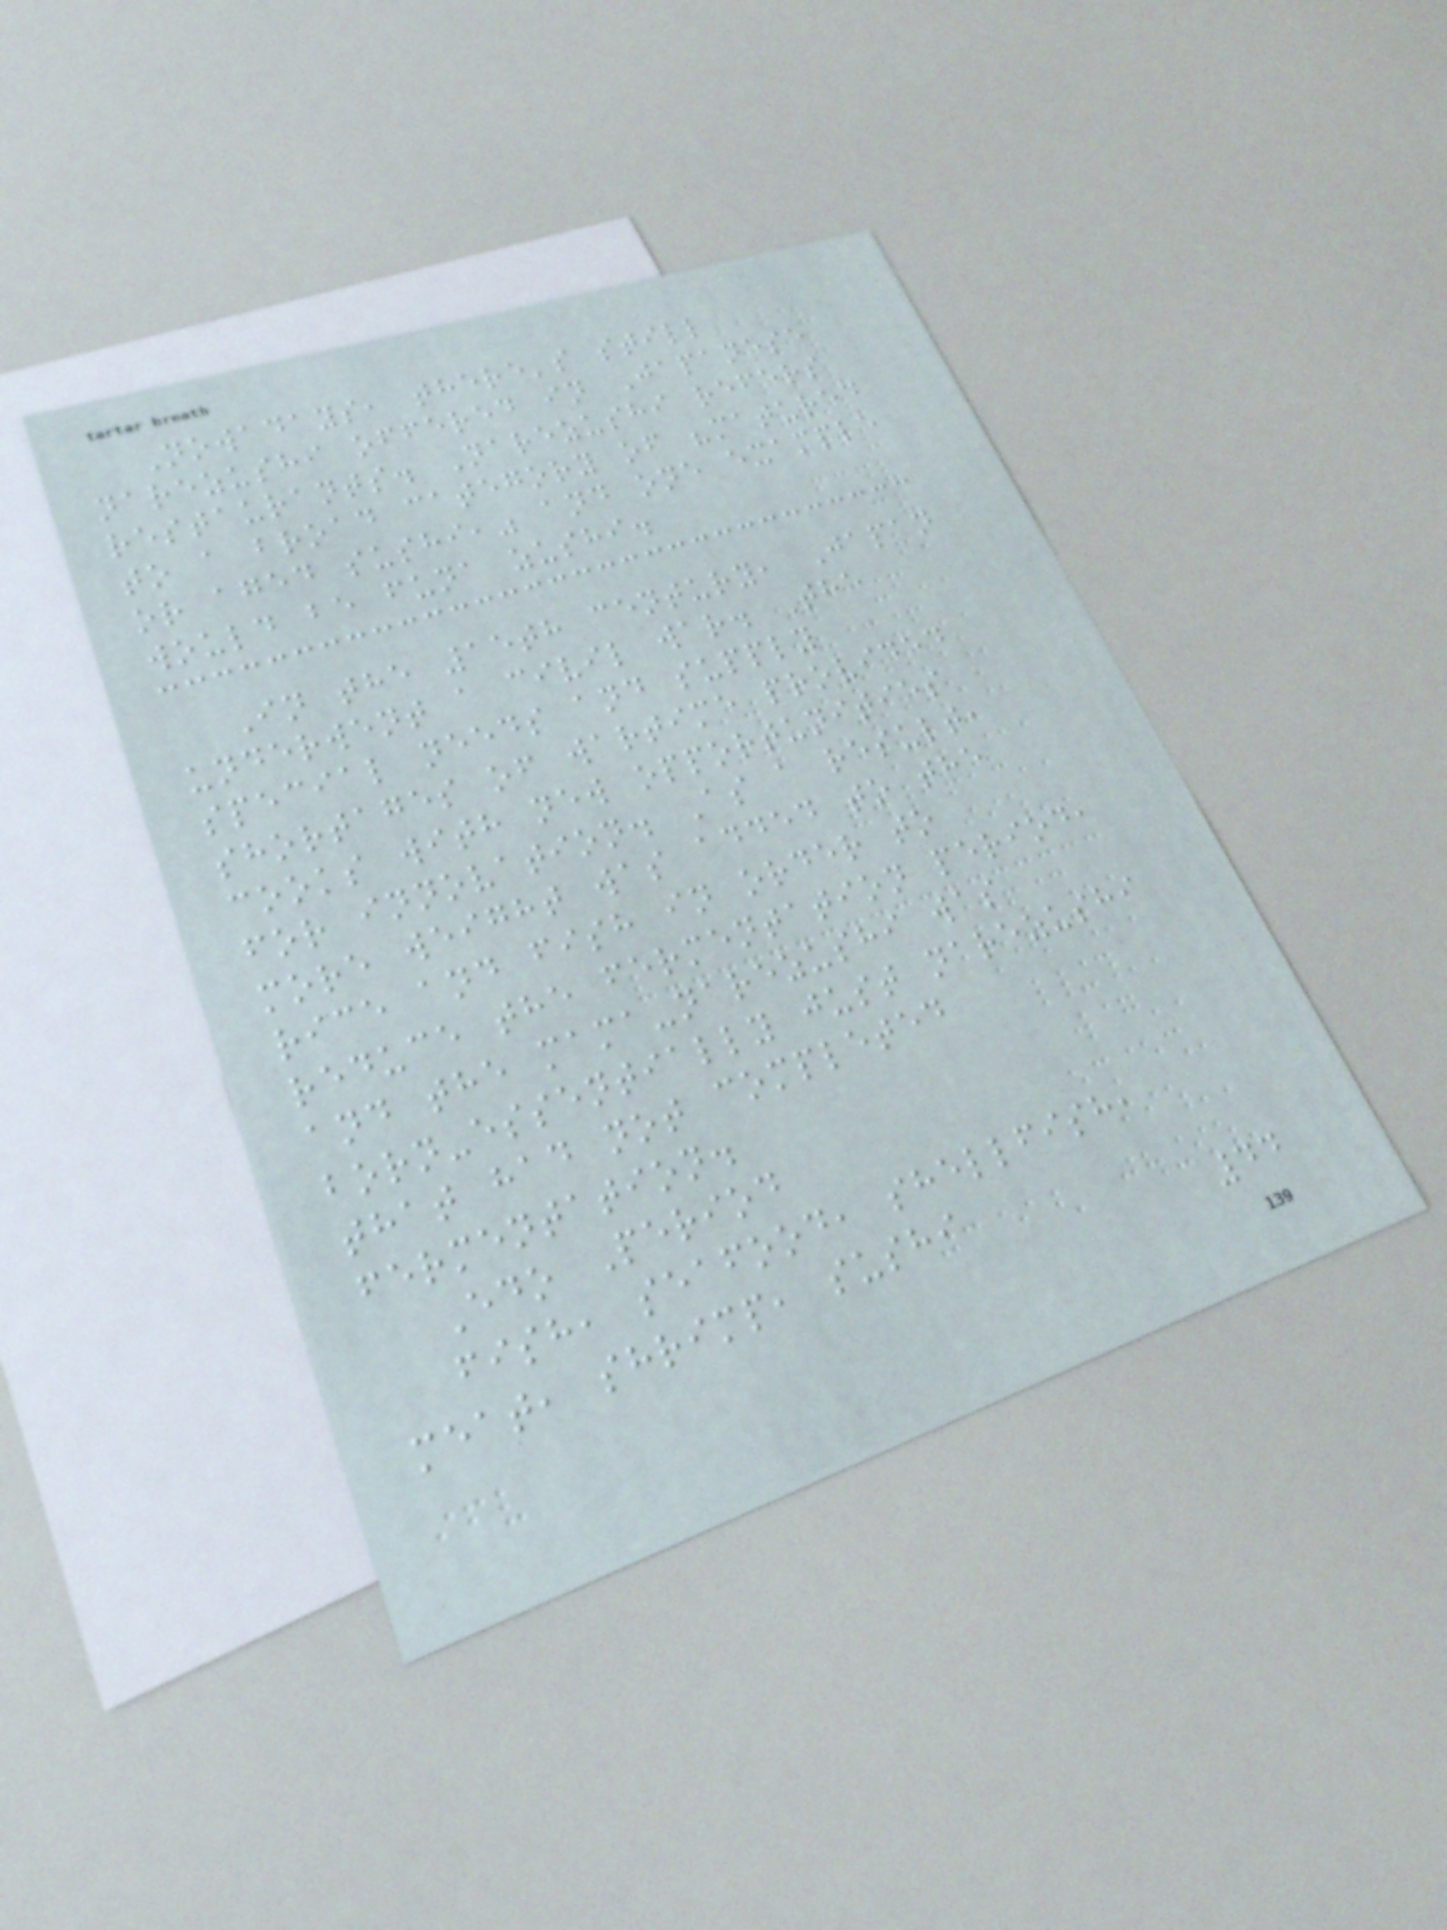Nowadays, there's still
narezushi offered in Japanese
restaurants. Narezushi refers
to a broad category of "matured
or aged sushi," and one example
would be funa zushi.
In the 15th century, Japan
underwent a civil war. The
special needs and supply
shortages of wartime provided
cooks with new opportunities
for innovation. As a result,
more weight was added to the
rice and fish in order to
reduce the fermentation period,
and the mama-narezushi was
born-essentially just narezushi
that had not completed
fermentation.
Edo Period
fish, seafood, shellfish,
meat, shrimp, sushi
44
